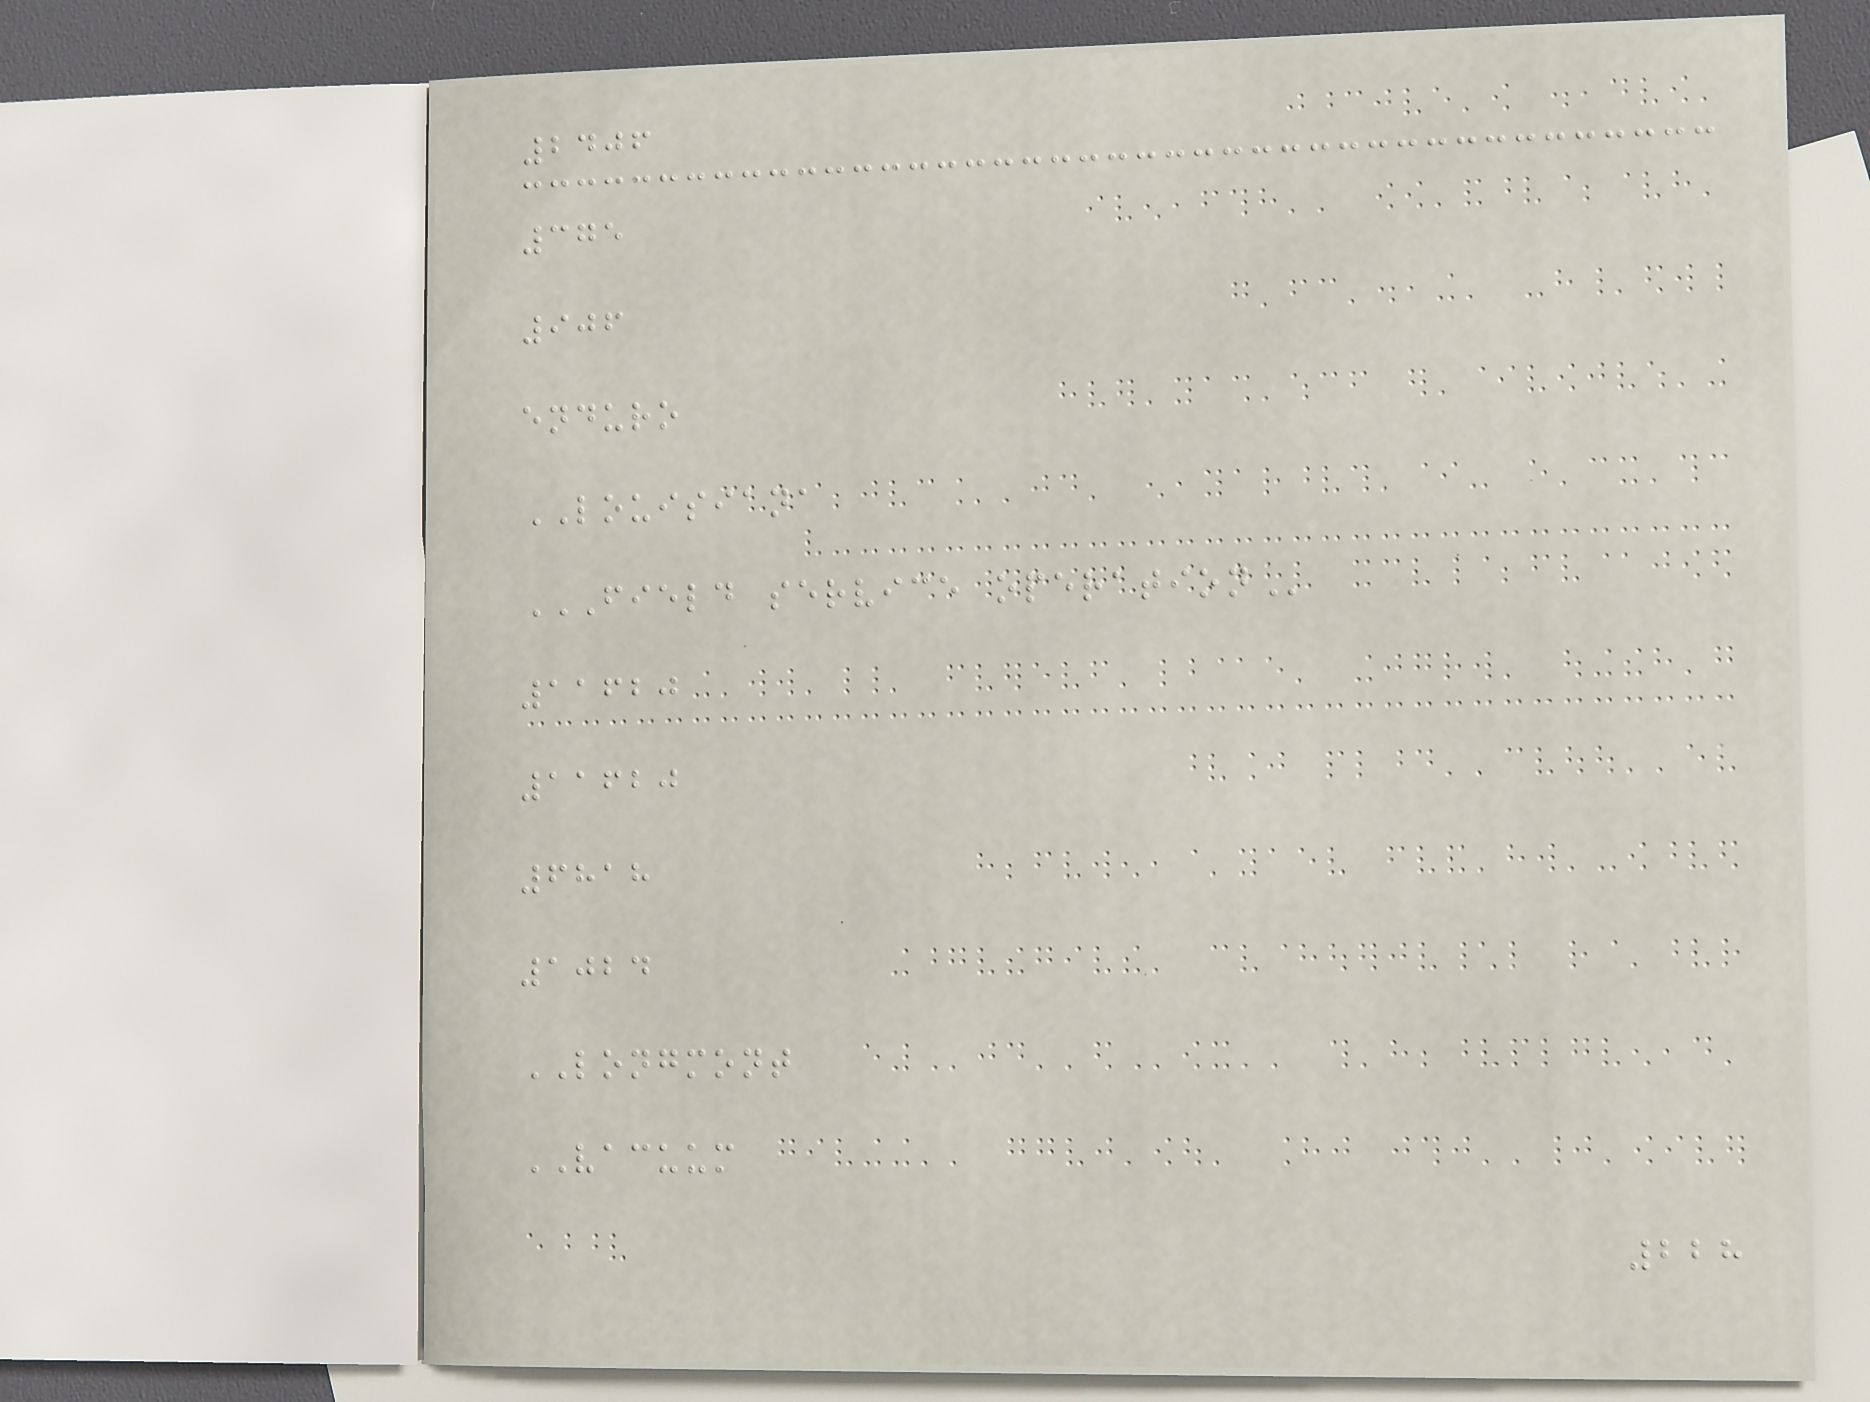2406
375
906
enduro
LOUISIANA
FIELD SERVICE OPERATION
11620
11620
6818
1024
LONGMONT
VACUUM
228
